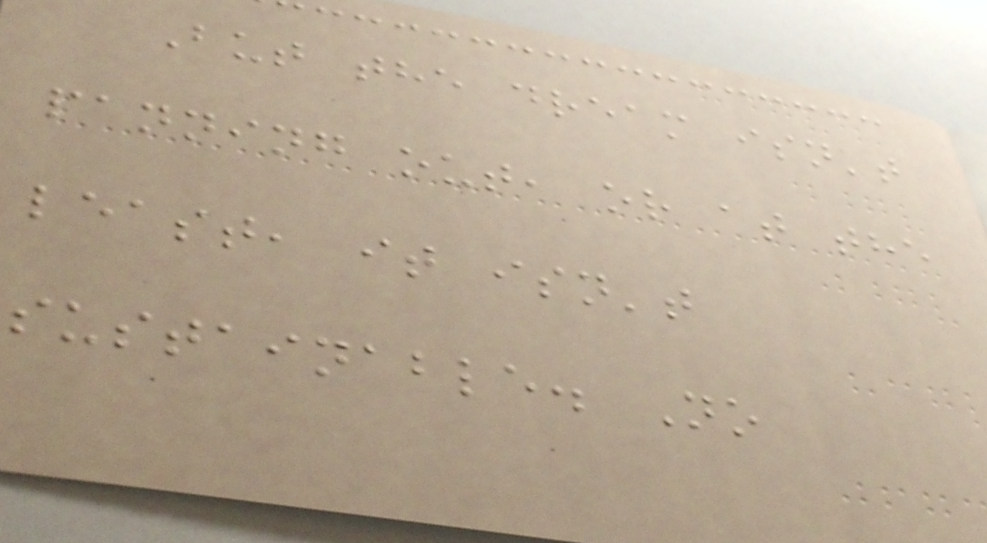But the dream isn't
panning out, or at the
least, it isn't
sustainable. No
